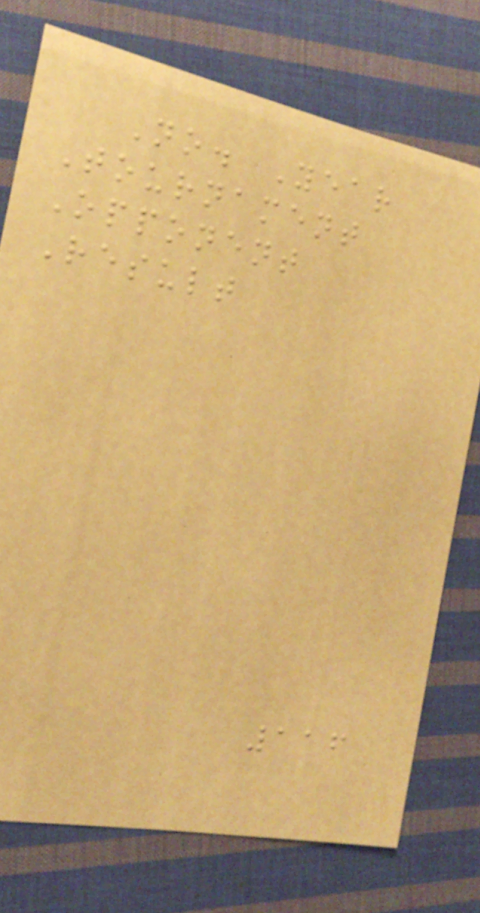No. Year
Tournament
Opponent
Result
116
